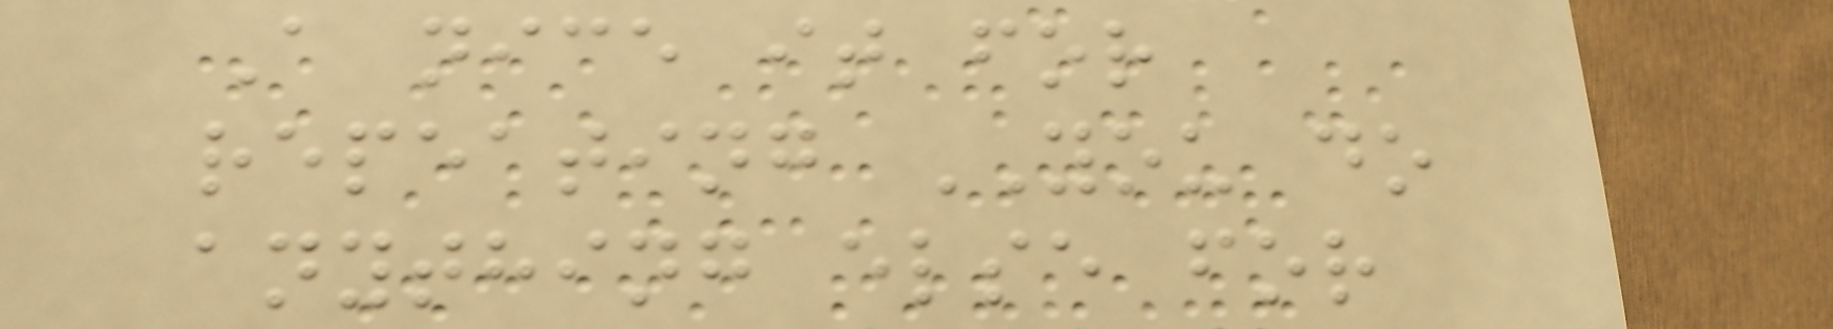A nice it for
repeating YOU do
anything else for
